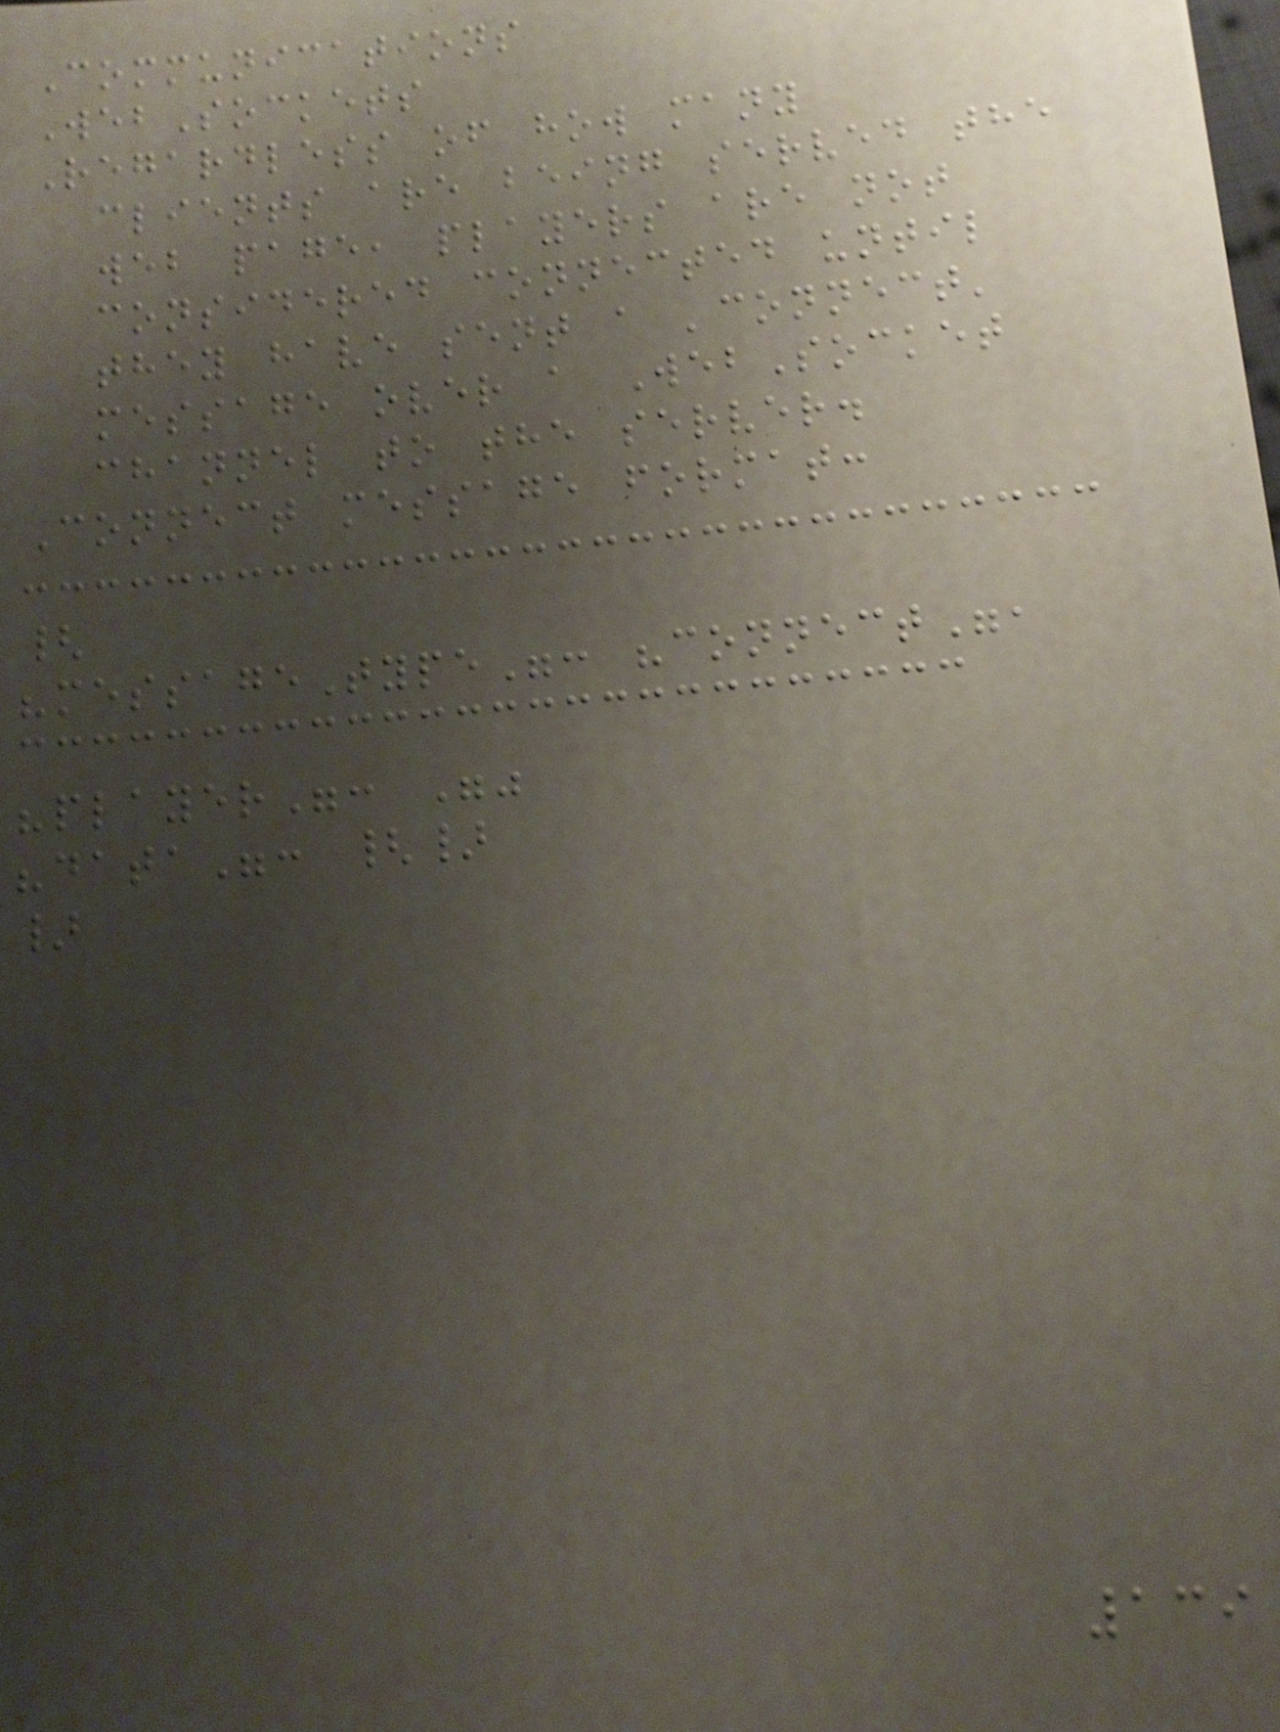Communications
WebSockets
Regardless of how many
clients are being served the
web page, players are not
considered connected until
they have sent a 'connect'
message over a WebSocket
channel to the server.
Connect message format:
{
"messageType": "connect",
"player": ""
"data": {}
}
139
